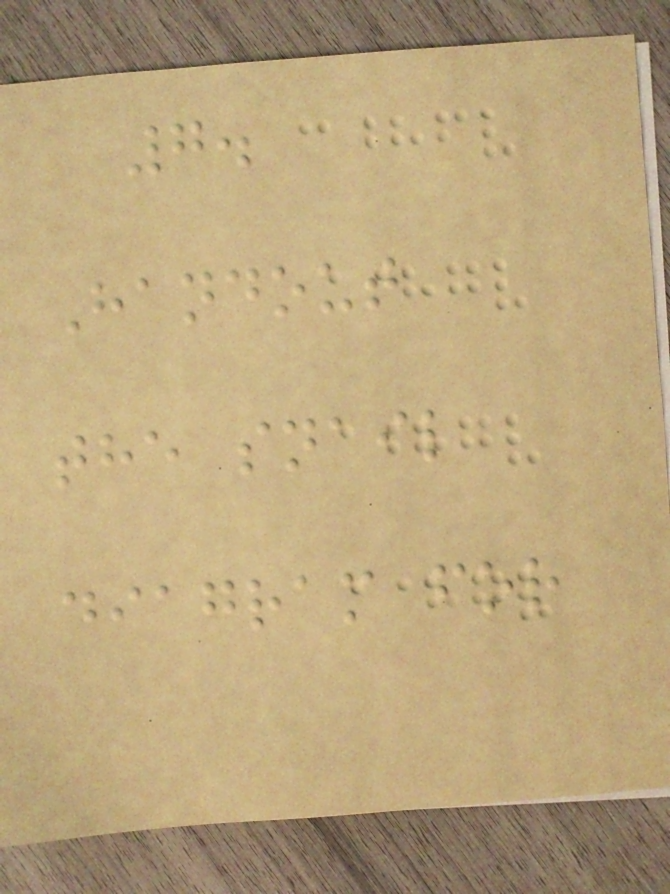7.
Handout
the snail
diagram for
